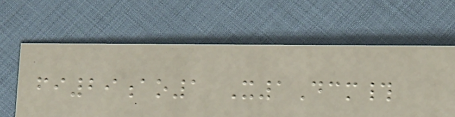fi29ao1 X1Dcm#
